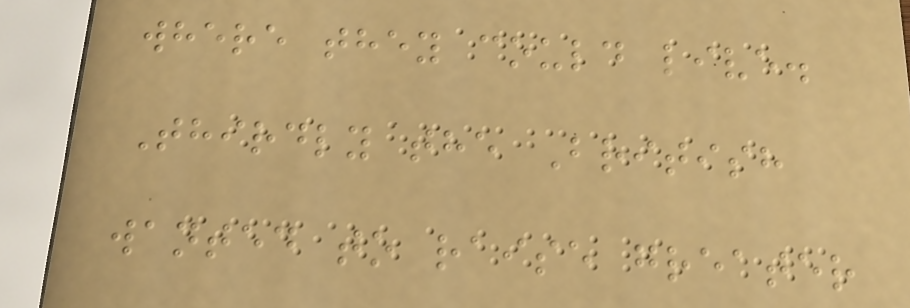where they could live.
Thirdly the British
wanted to raise greater
